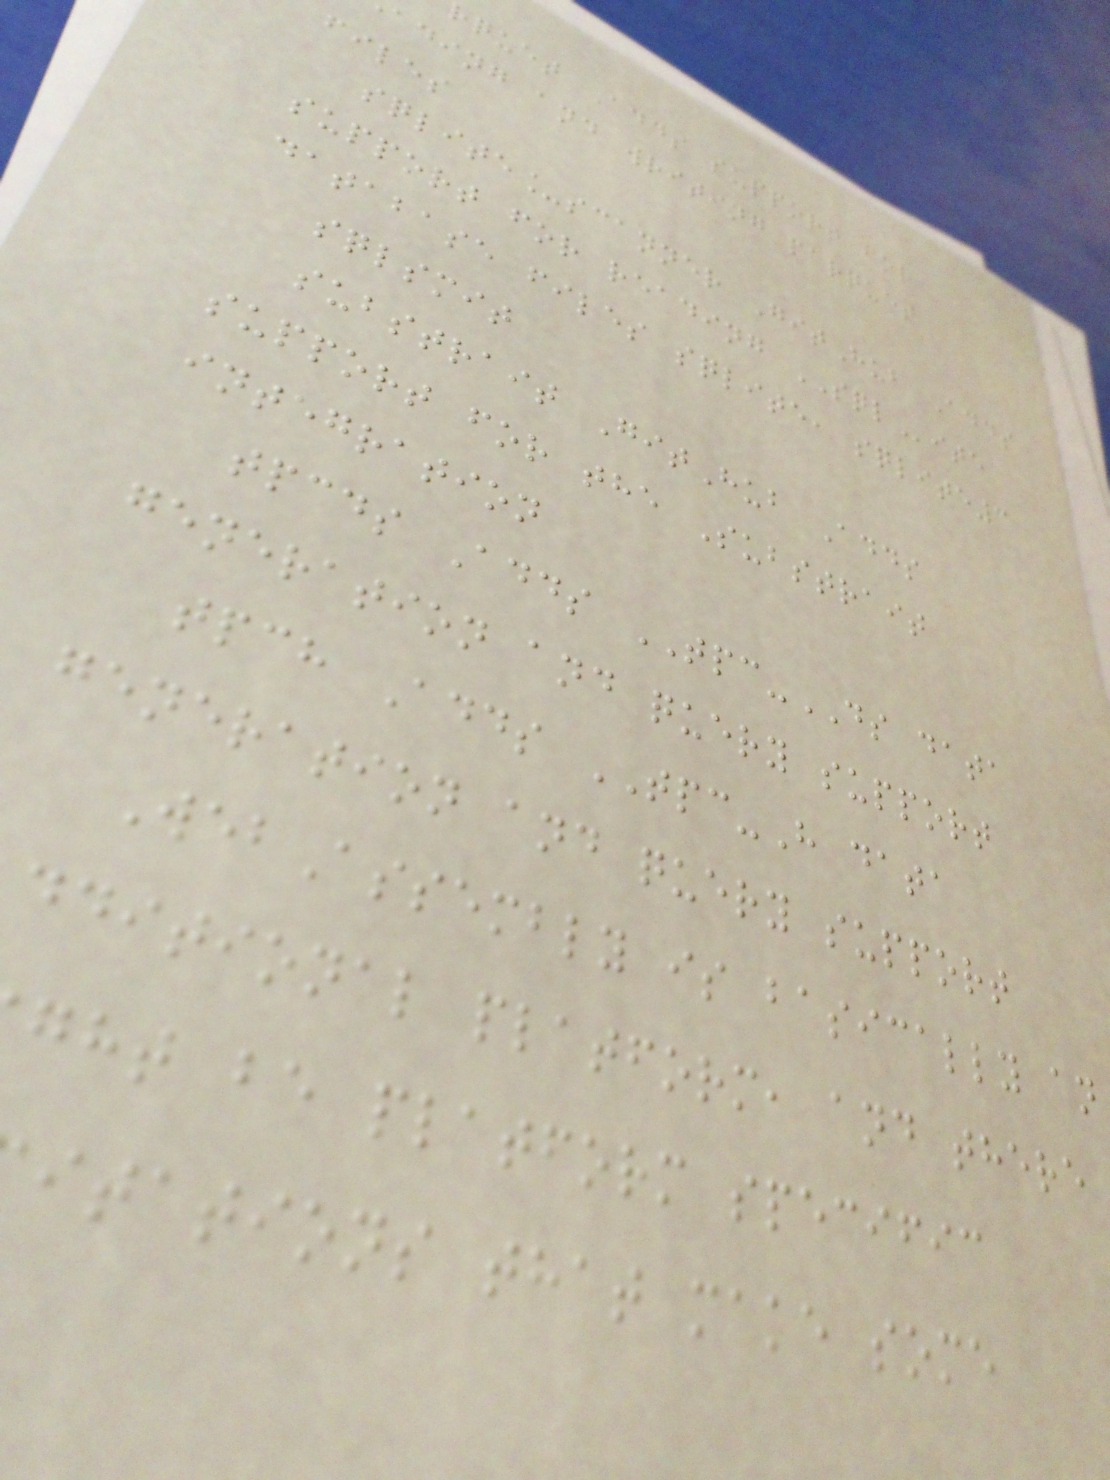rquet Adds support for
ading and writing parquet
files
sqlite_scanner GitHub Adds
support for reading SQLite
database files sqlite, sqlite3
sqlsmit
substrait GitHub Adds
support for the Substrait
integration
tpcds Adds TPC-DS data
generation and query support
tpch Adds TPC-H data
generation and query support
WebAssembly is basically an
dditional platform, and there
ght be platform specific
itations that make some
